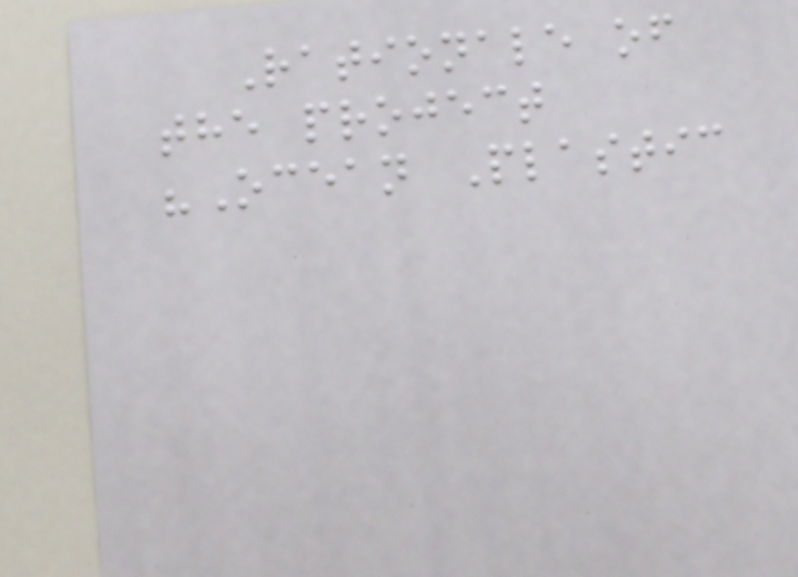Rationale of
the project
"Ocean Plastic
